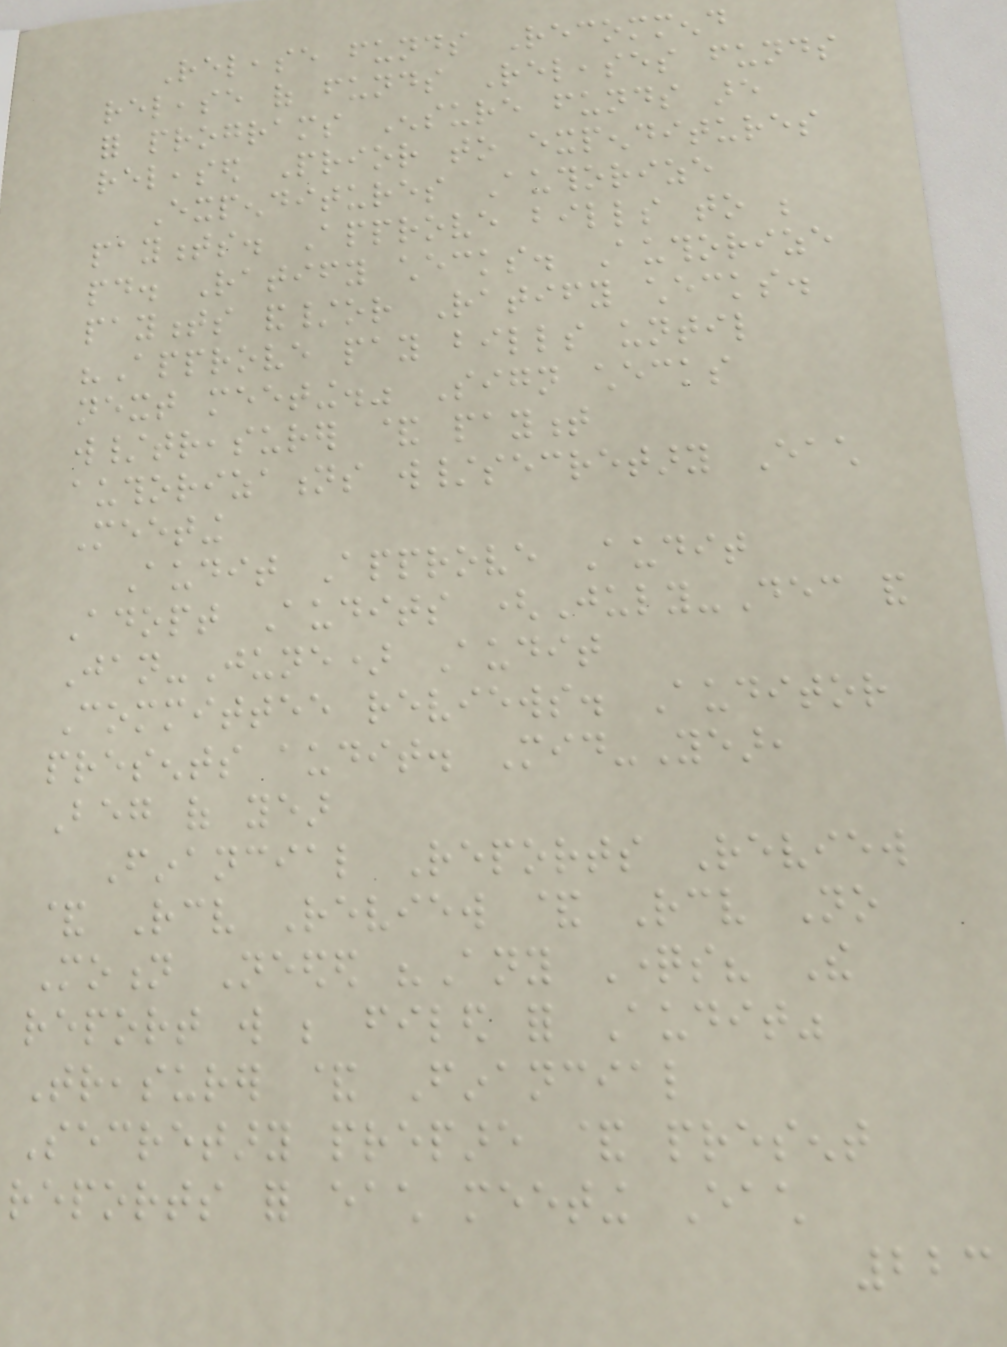Release funds Recommend
release of funds Releases funds
for programs Ensure funds are
released Prior to expenditures
Expenditures Authorize
payments. Approve bills to be
paid. Ratify checks. Authorize
payments and/or Ratify checks.
"Approve pay bills until
next meeting." Sign checks
w/treasurer & payment
authorizations w/secretary Each
Meeting
Audit Approve Audit
Adopt Audits (July-Dec and
Jan-June) Audit
Committee reviews. Auditor
presents audit. Mid-Year,
Beg of year
Financial Reports Review
& Receive Review & Receive No
Motion Needed "Any Questions? The
report will be filed for Audit"
Treasurer & Financial
Secretary prepare & present
reports for each meeting Each
223
